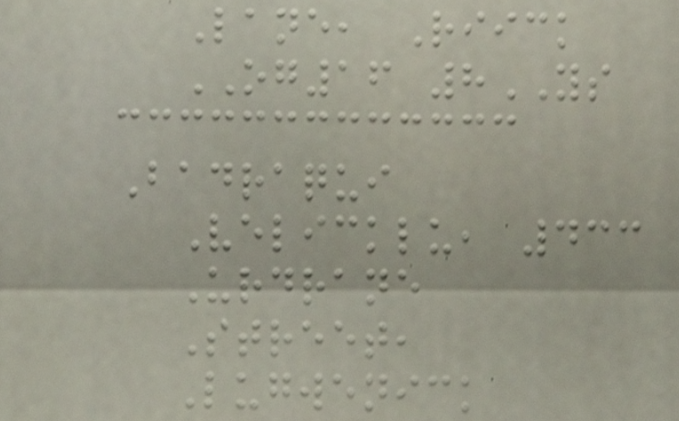Lane, Riick
OG16 8YS
Badraqui
Velicklu, 433
Urdrane
Street,
Lugwenick
